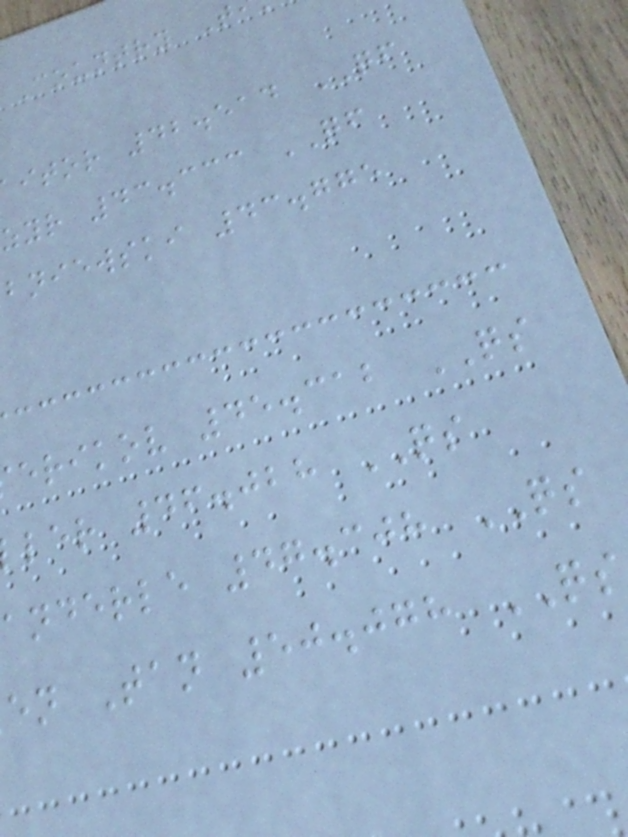Country T
itor 42.514 QF
zyr 43.333 QF
bniewski 43.775
erikov 45.312 QS
ler 46.028 QS
anderle 47.308 QS
en Tan 50.078 QS
